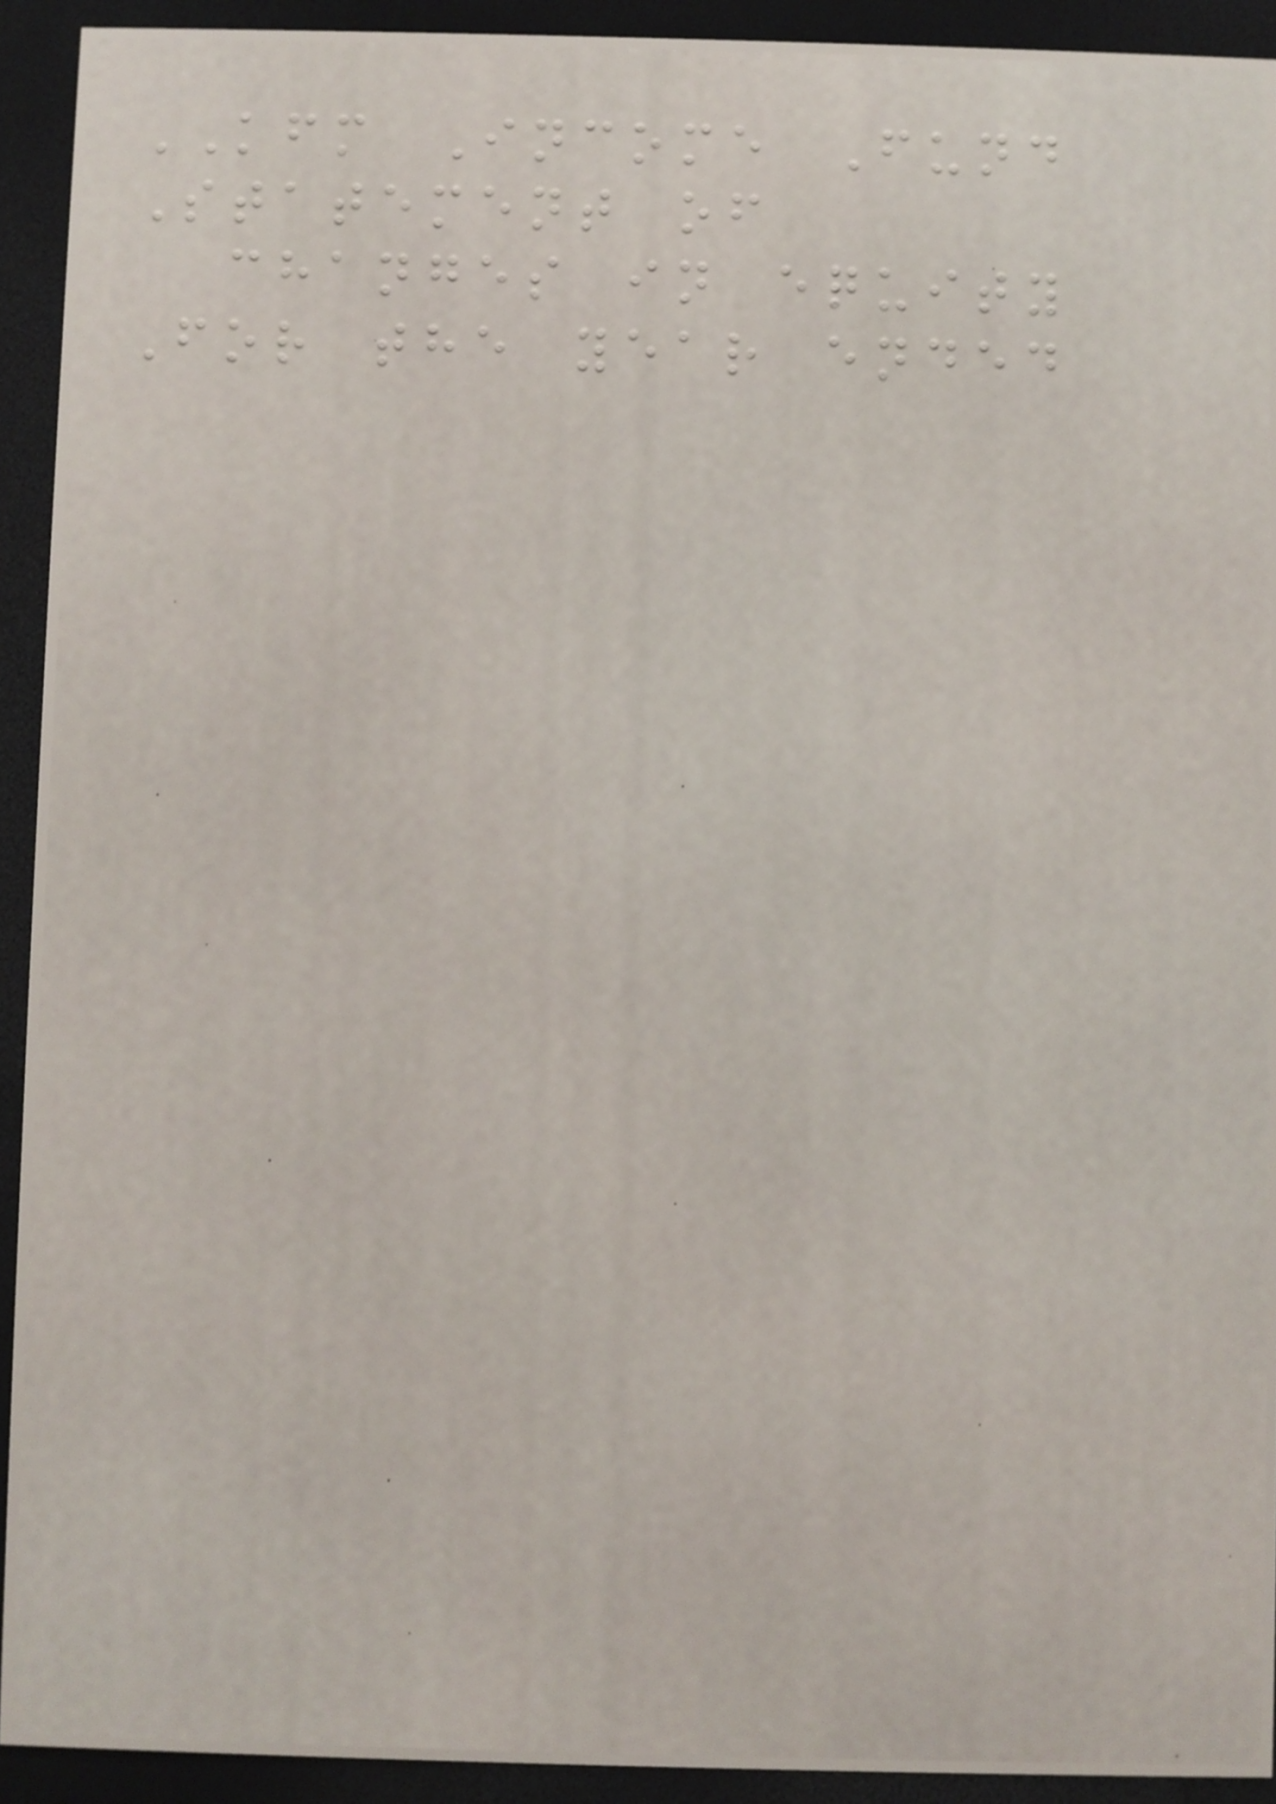KFM Income Fund
Statement of
changes in equity
For the year ended
